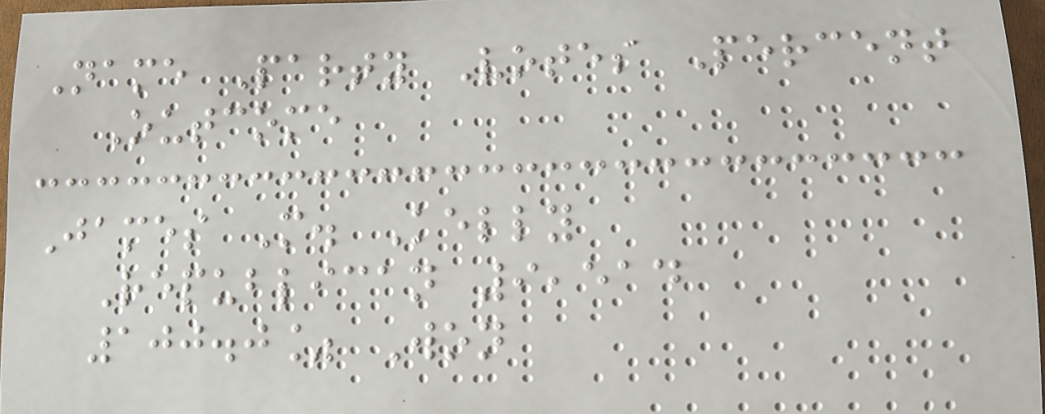Name Party Votes Percent
Outcome
James M. Kelly
Republican 9,514
100.0% Won
